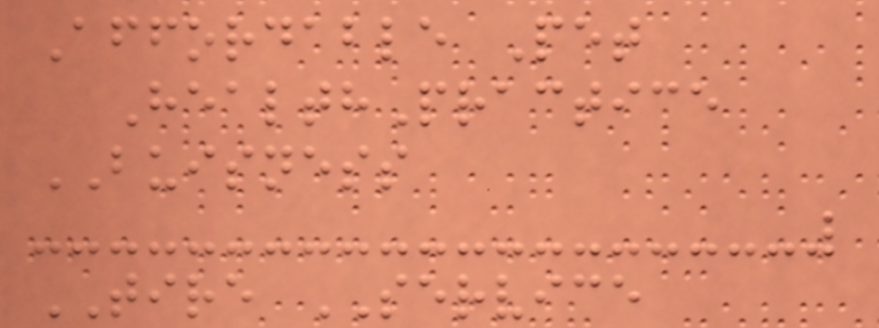Affordable Pet
HealthPractice
BUISNESS
TIRE SERVICE
